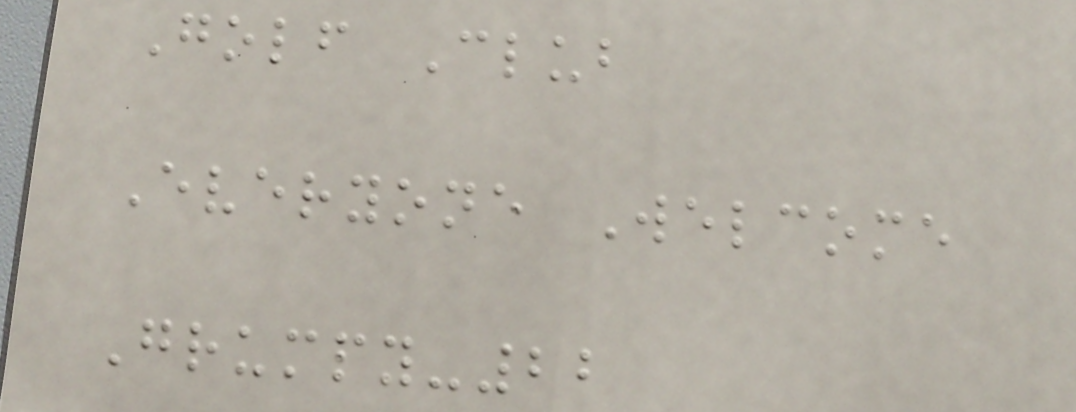Golf Club
Everyone Welcome
Grumpy-22
